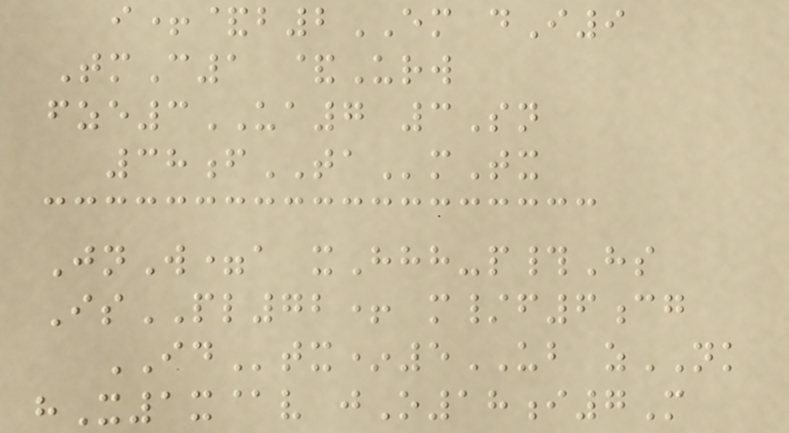i+&b2EM dI9
TmC1 &Urw
fze3UA7 3Sn
38fTAmTx
JnW=a xHhh-p#Hs
IsPL72+ m/f6cg
IDtx*5UB zNK
hX1x@v jO18i7M
